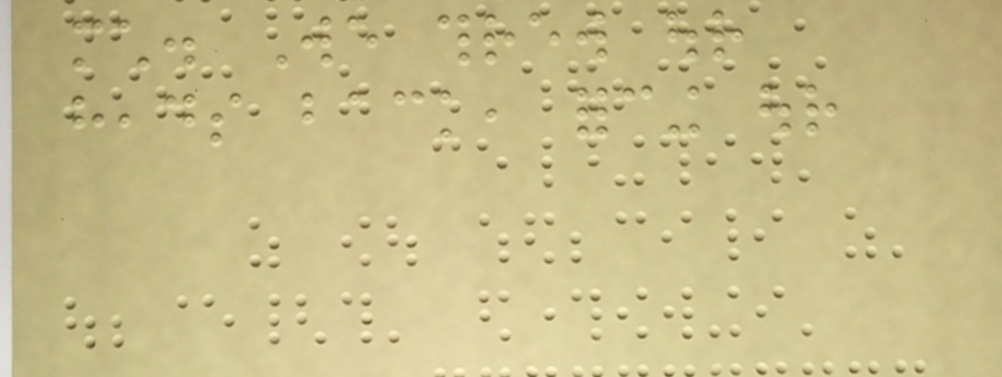much. We threw our
heads back, forcing our
